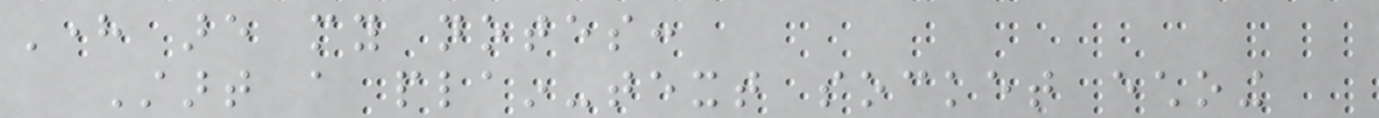Here are my notes:
Start a plain-text socket echoing
